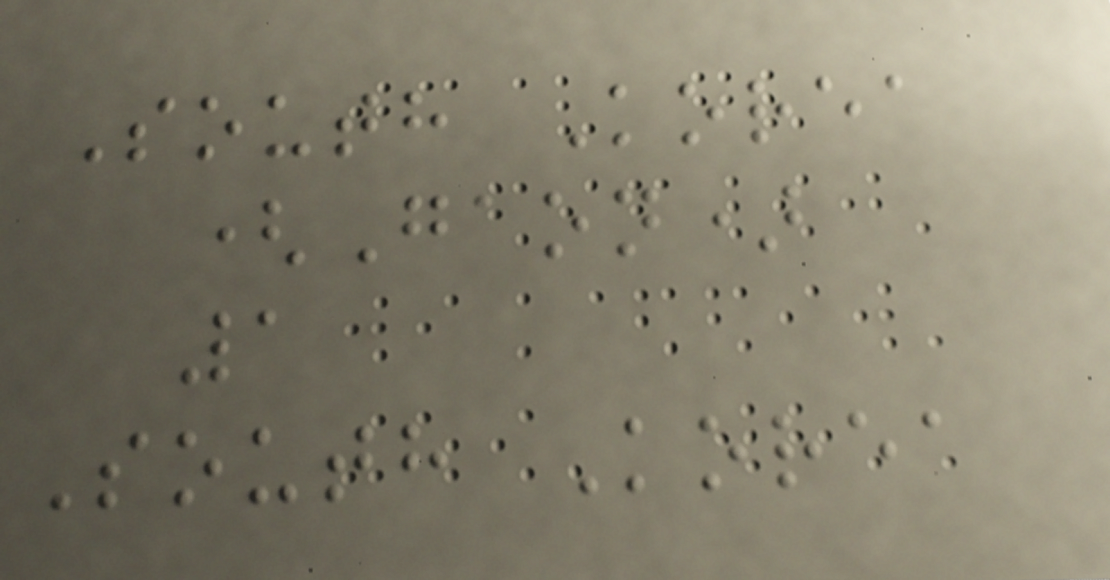South Korea
(Gaon)
1
South Korea
